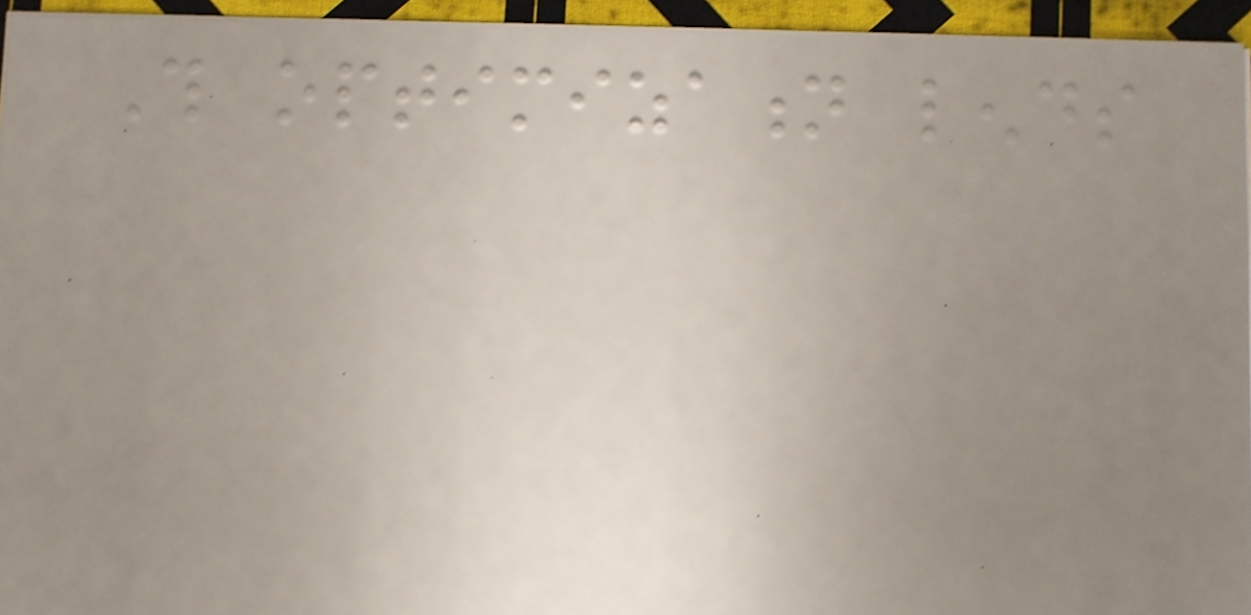This optimization lends
